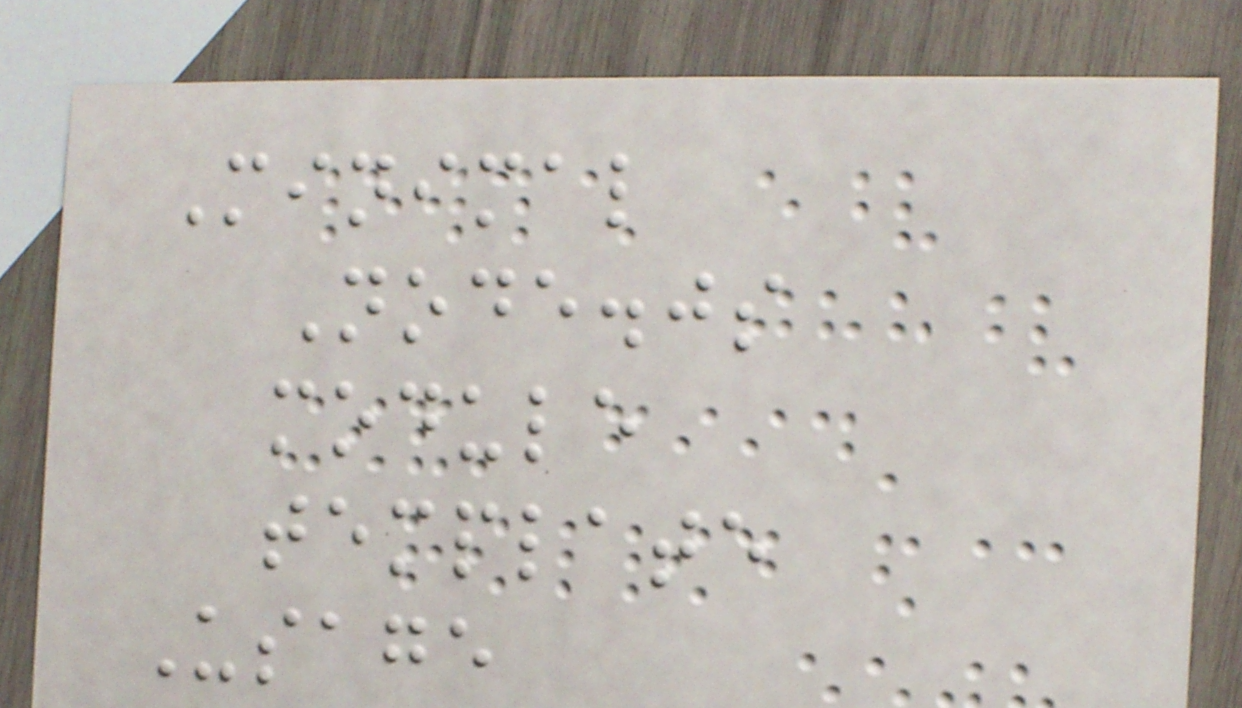Minimal
Node.js
module
template
Usage
